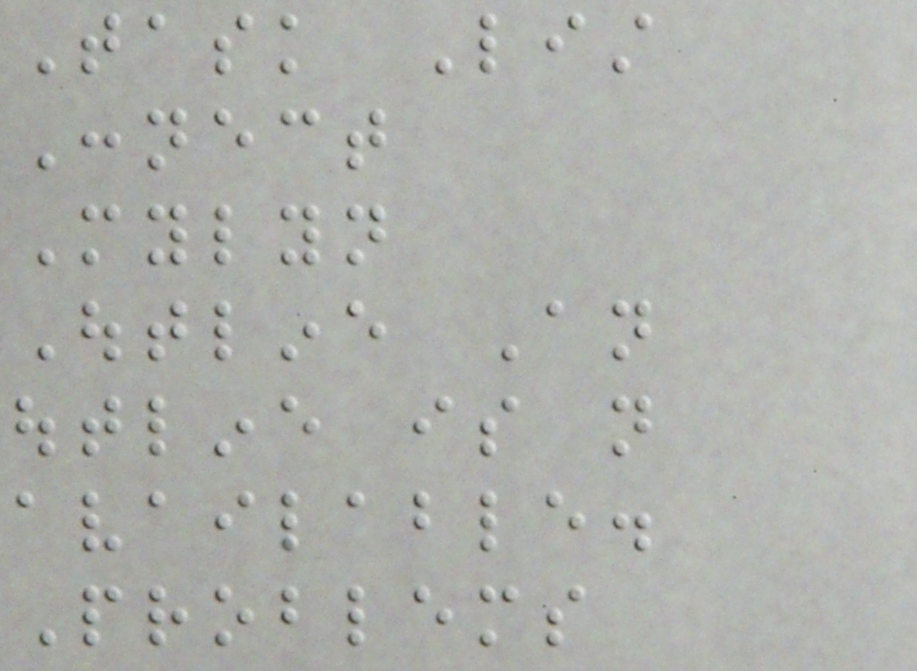Task List
Connect
Mylyn
Outline An
outline is not
available.
Problems
